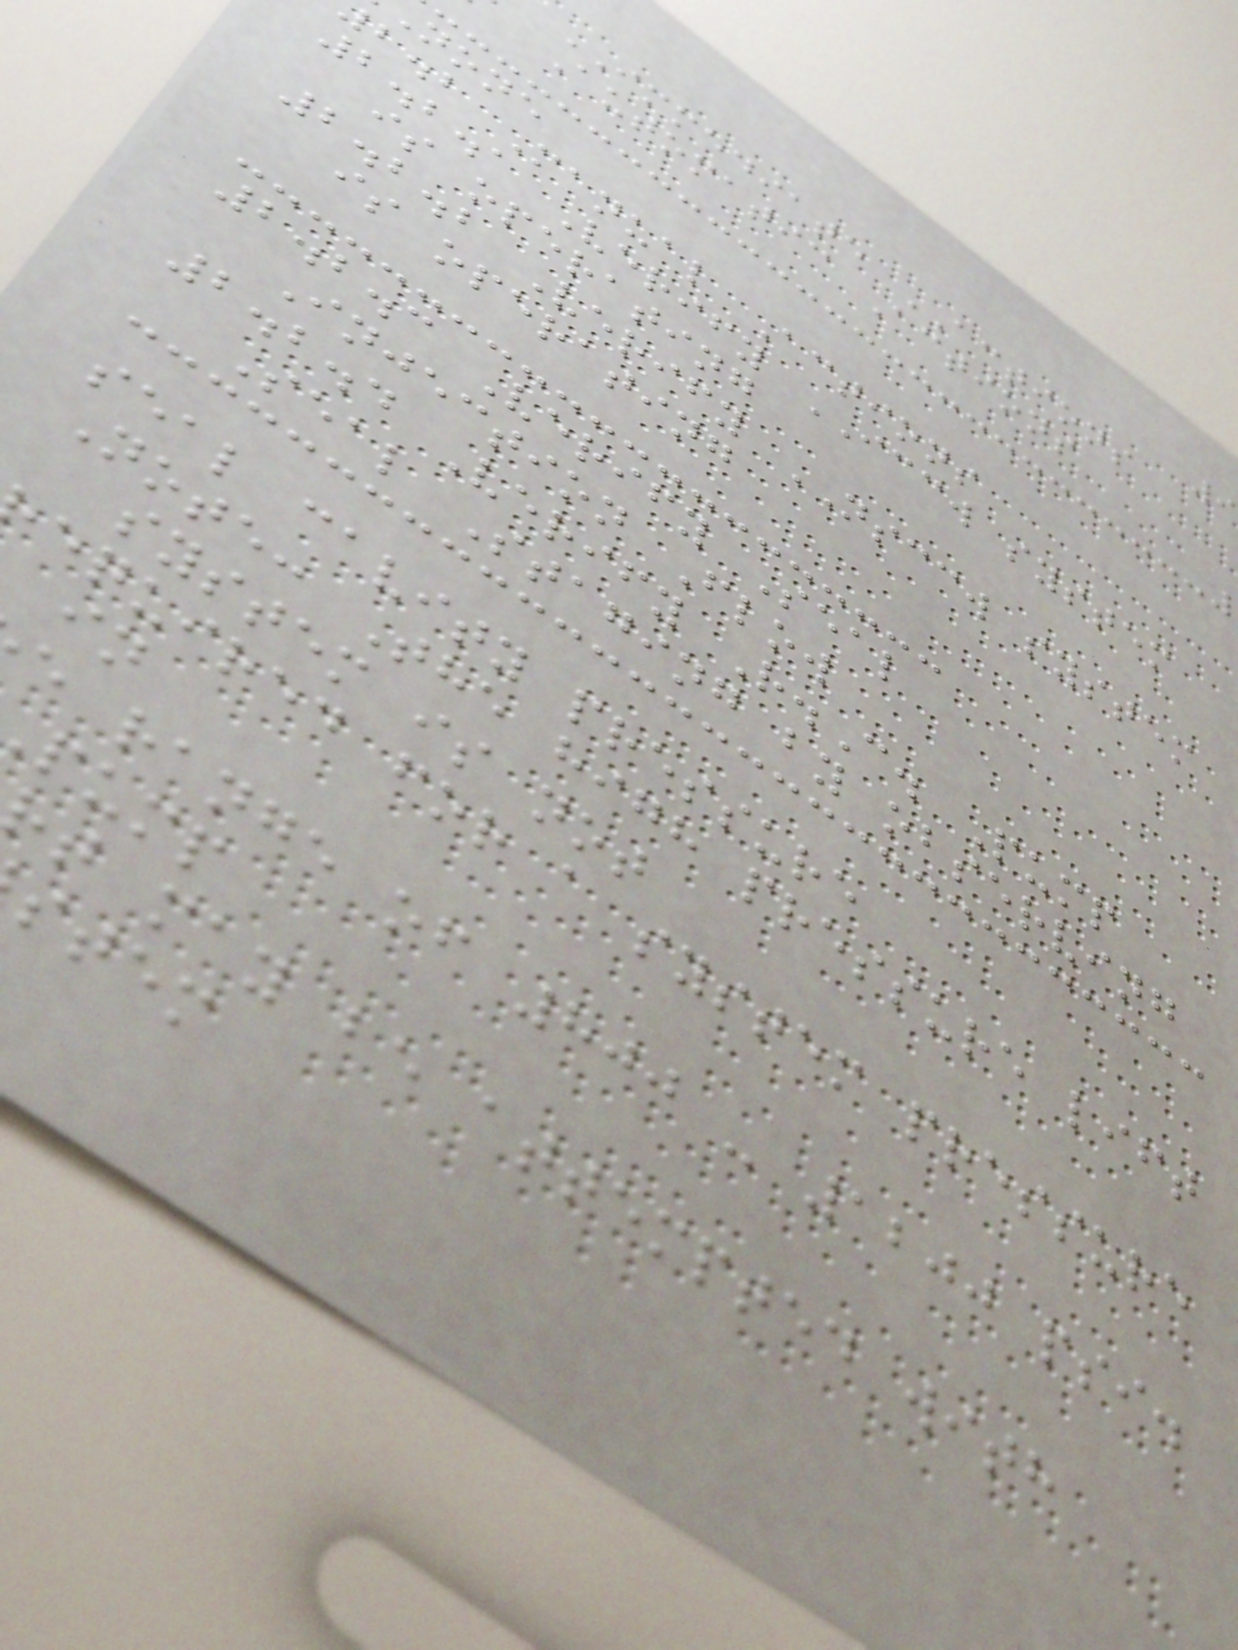9
IMMEDIATE ACTIONS
Automatic Actions
none
b.b Manual Actions
2.2.1 Verify ICCW system
is operating
2.2.2 Verify NSCCW system
is operating
2.2.3 Verify Seal
Injection Flow
2.2.4 Verify R.C. Pump
Seal Staging by observing
seal cavity pressure
Note: The high pressure lift
system is not
equired for a system pressure
in
e range of 800 - 1200 psi.
pump
t may be attempted with
stem
